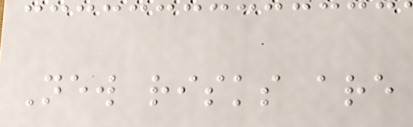New risks are
